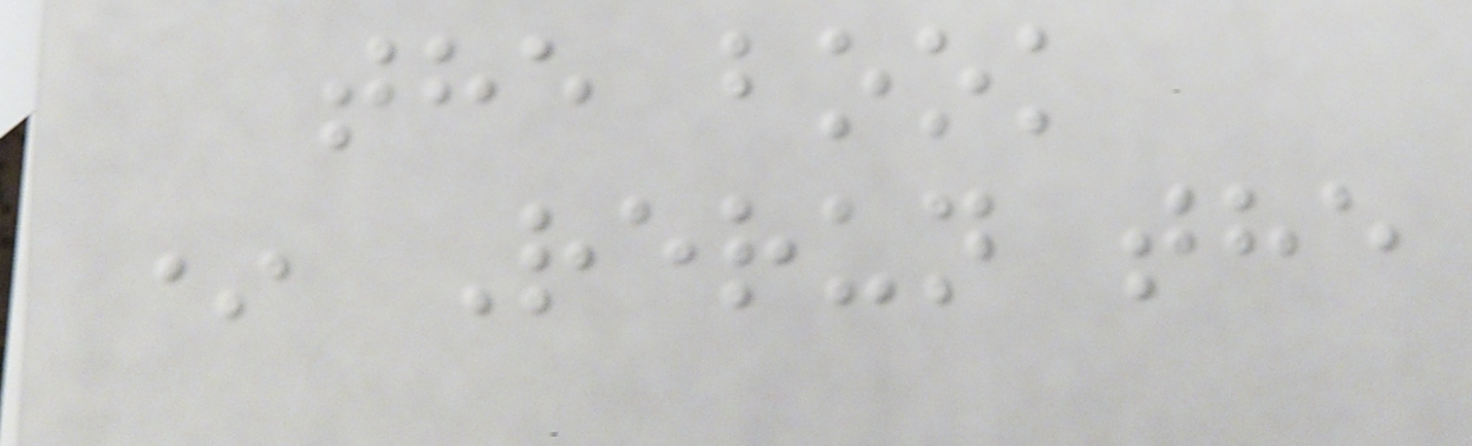the book
* Rerun the
